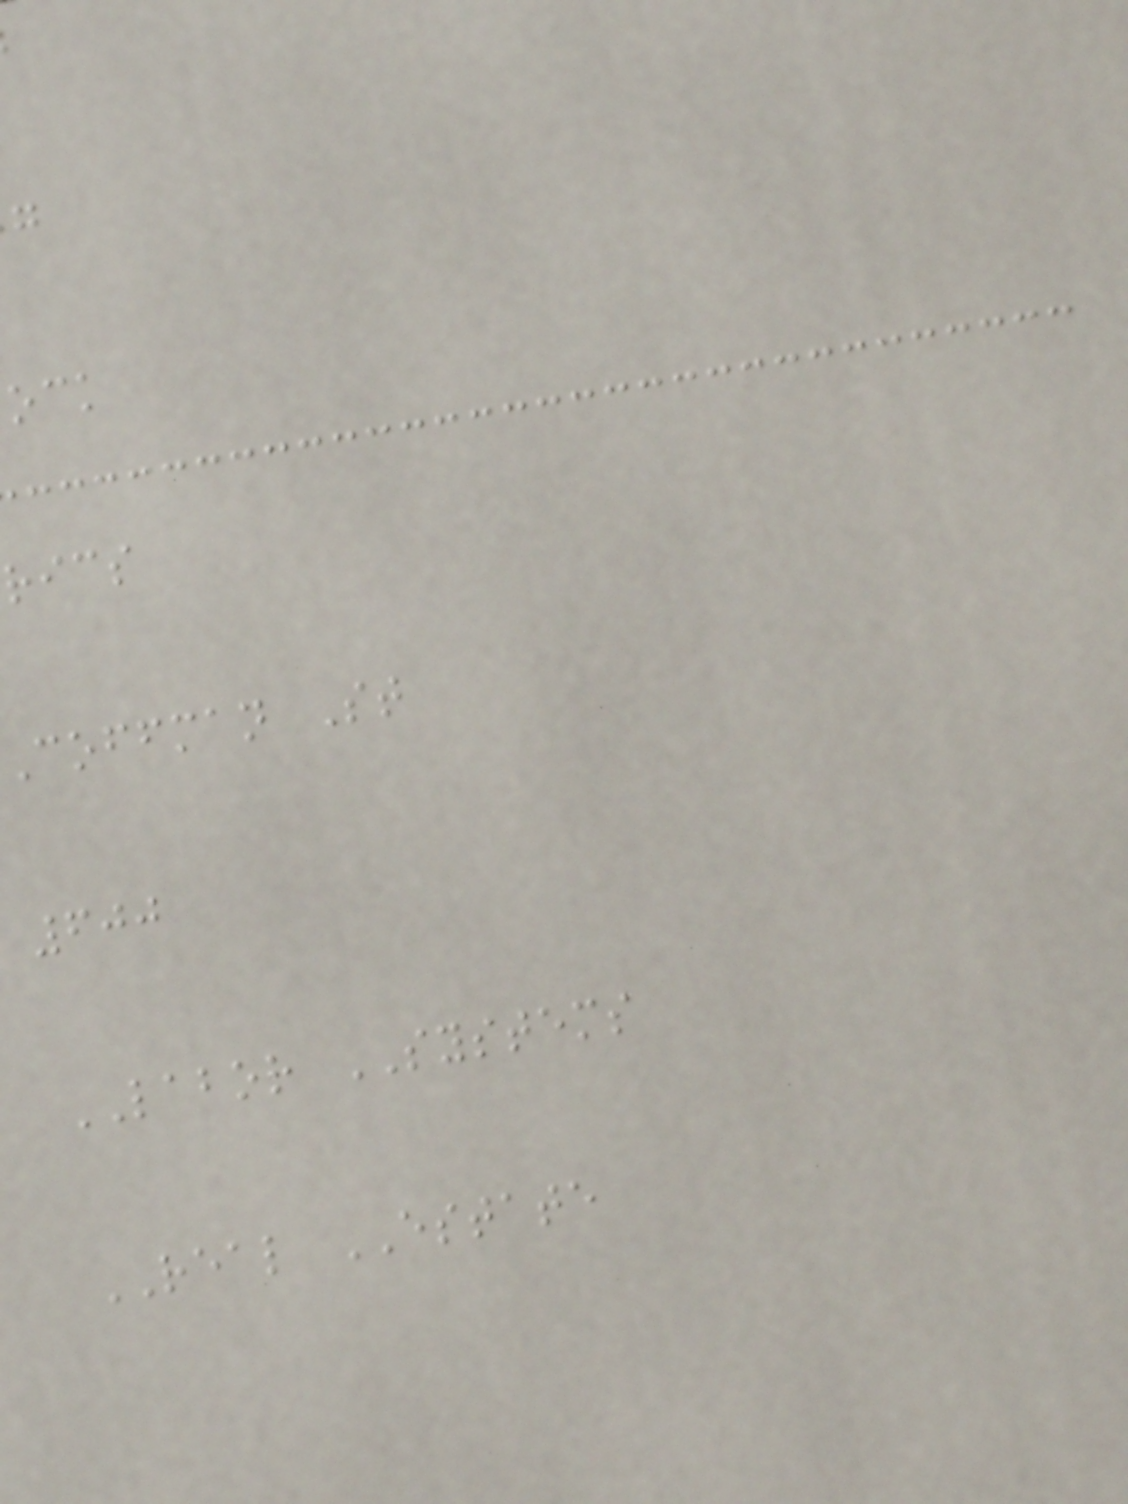rics
coffman St
600
LABOR SYSTEMS
REAL ESTATE
